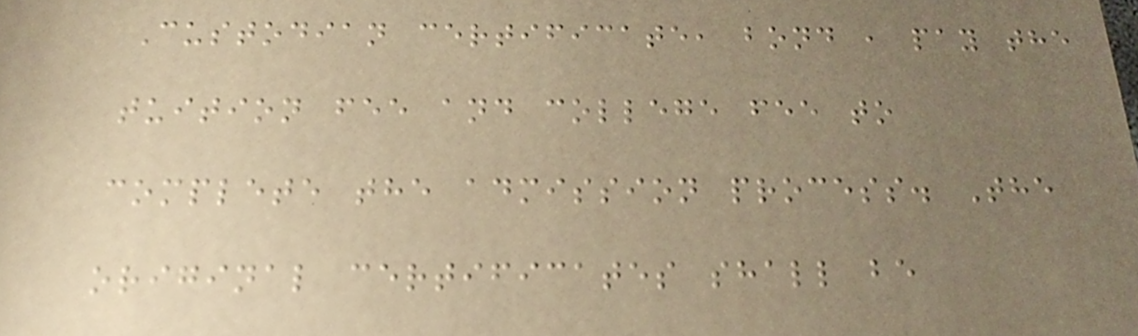Custodian certificate, bond , pay the
tuition fee and college fee to
complete the admission process. The
original certificates shall be
